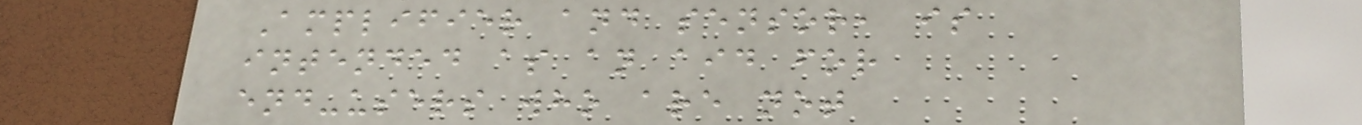Amplifier and sensor, is
intended as an aid for
end-users who are not
